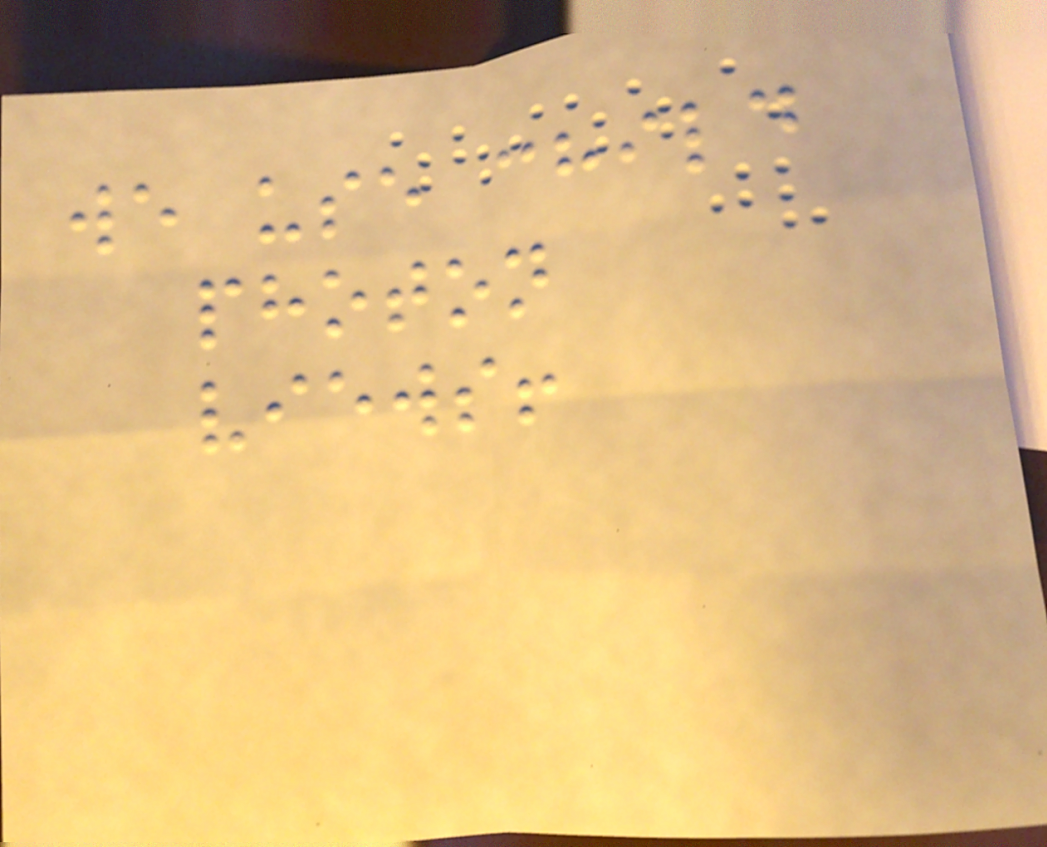we use child
photon
views!
